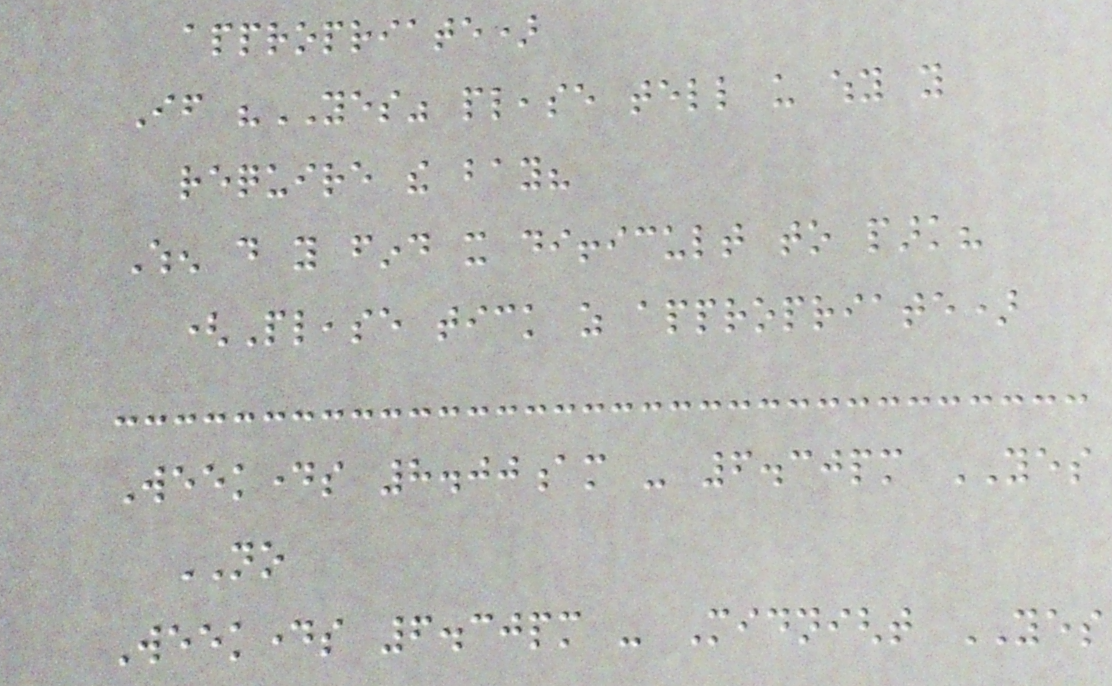appropriate)
If "YES" please tell us why you
require the bay?
When do you find it difficult to park?
(Please tick as appropriate)
Weekdays 8.00am - 6.30pm YES
NO
Weekdays 6.30pm - Midnight YES
